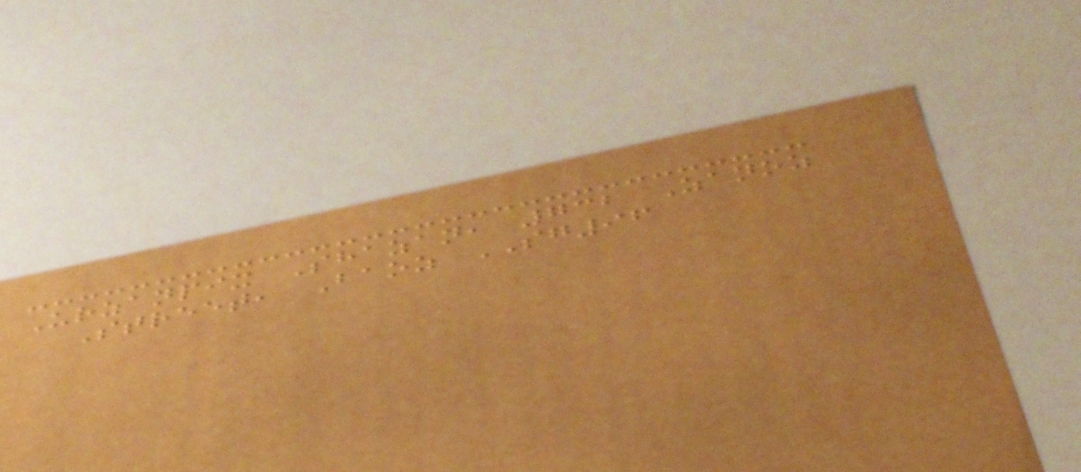Urzanpix Shazan, 732 Zanoz
Street, Baoz SG96
